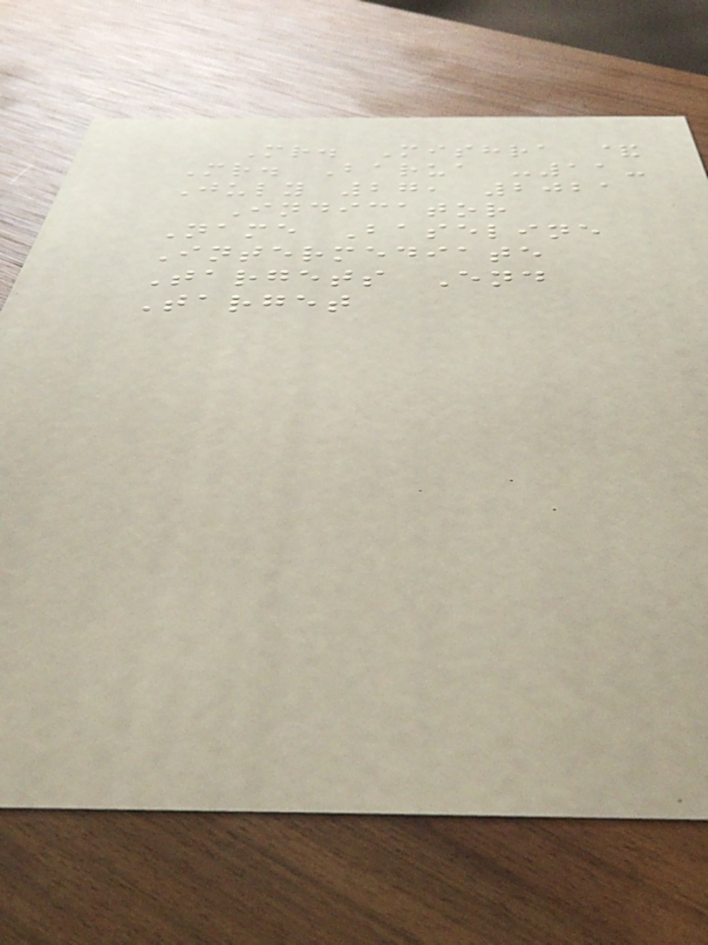Mr. Mishra &
Mr. Barua -11-
July 27, 2021
Indicator
Name Baseline
Intermediate
Targets End
Target
